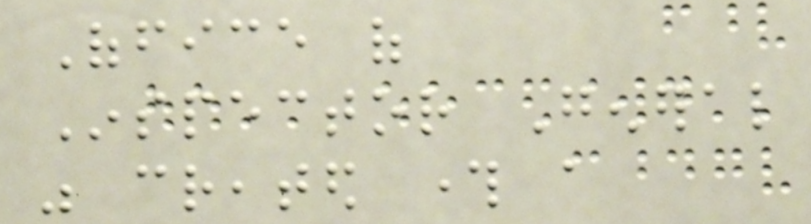Office of
Inspector General
was created through a
